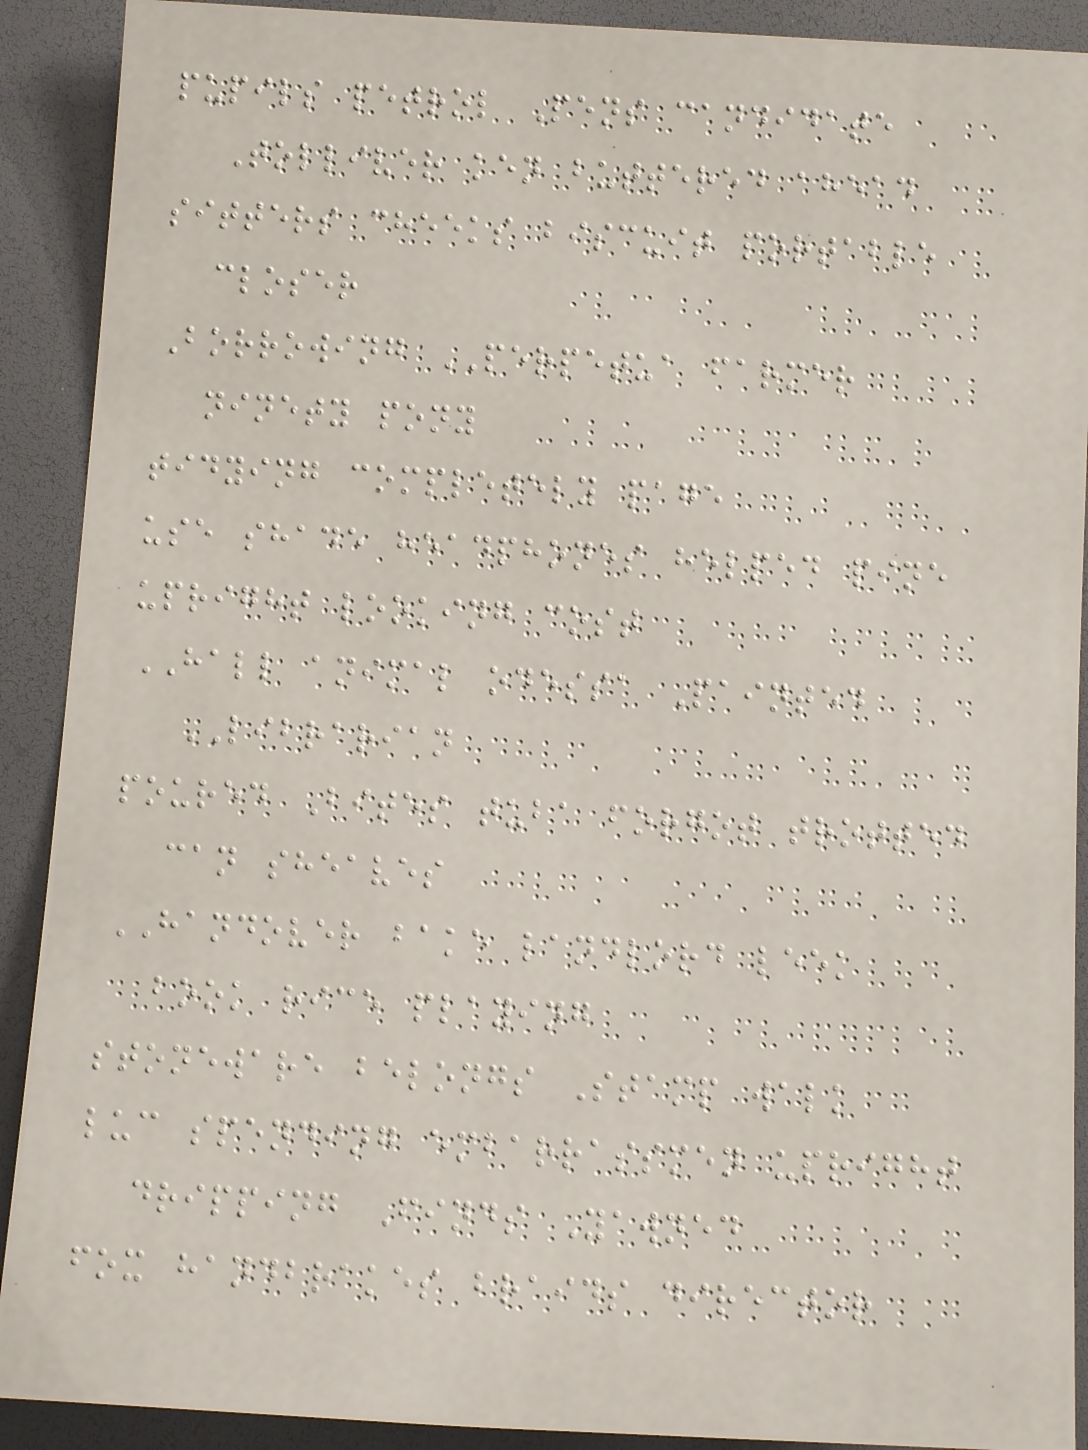pupils petrol Pens candidate
Tolliver ken buttered ahead
sitters cheeks biscuit portable
closer
Borrowing PERPETUA farmer
ninety pony
tidying completely page
use shade headphones helped pine
upright looking cost
HALL animal odessa Painted
LIBRARIAN
poured Bites tuba forgot trotted
can sheaves
HANDOVER bake landlord leek
book rice playing
stoneware belongs Stamp walk
luc spending embarrassmen upright
dripping Finds Yawned
fox handbrakes braids director
